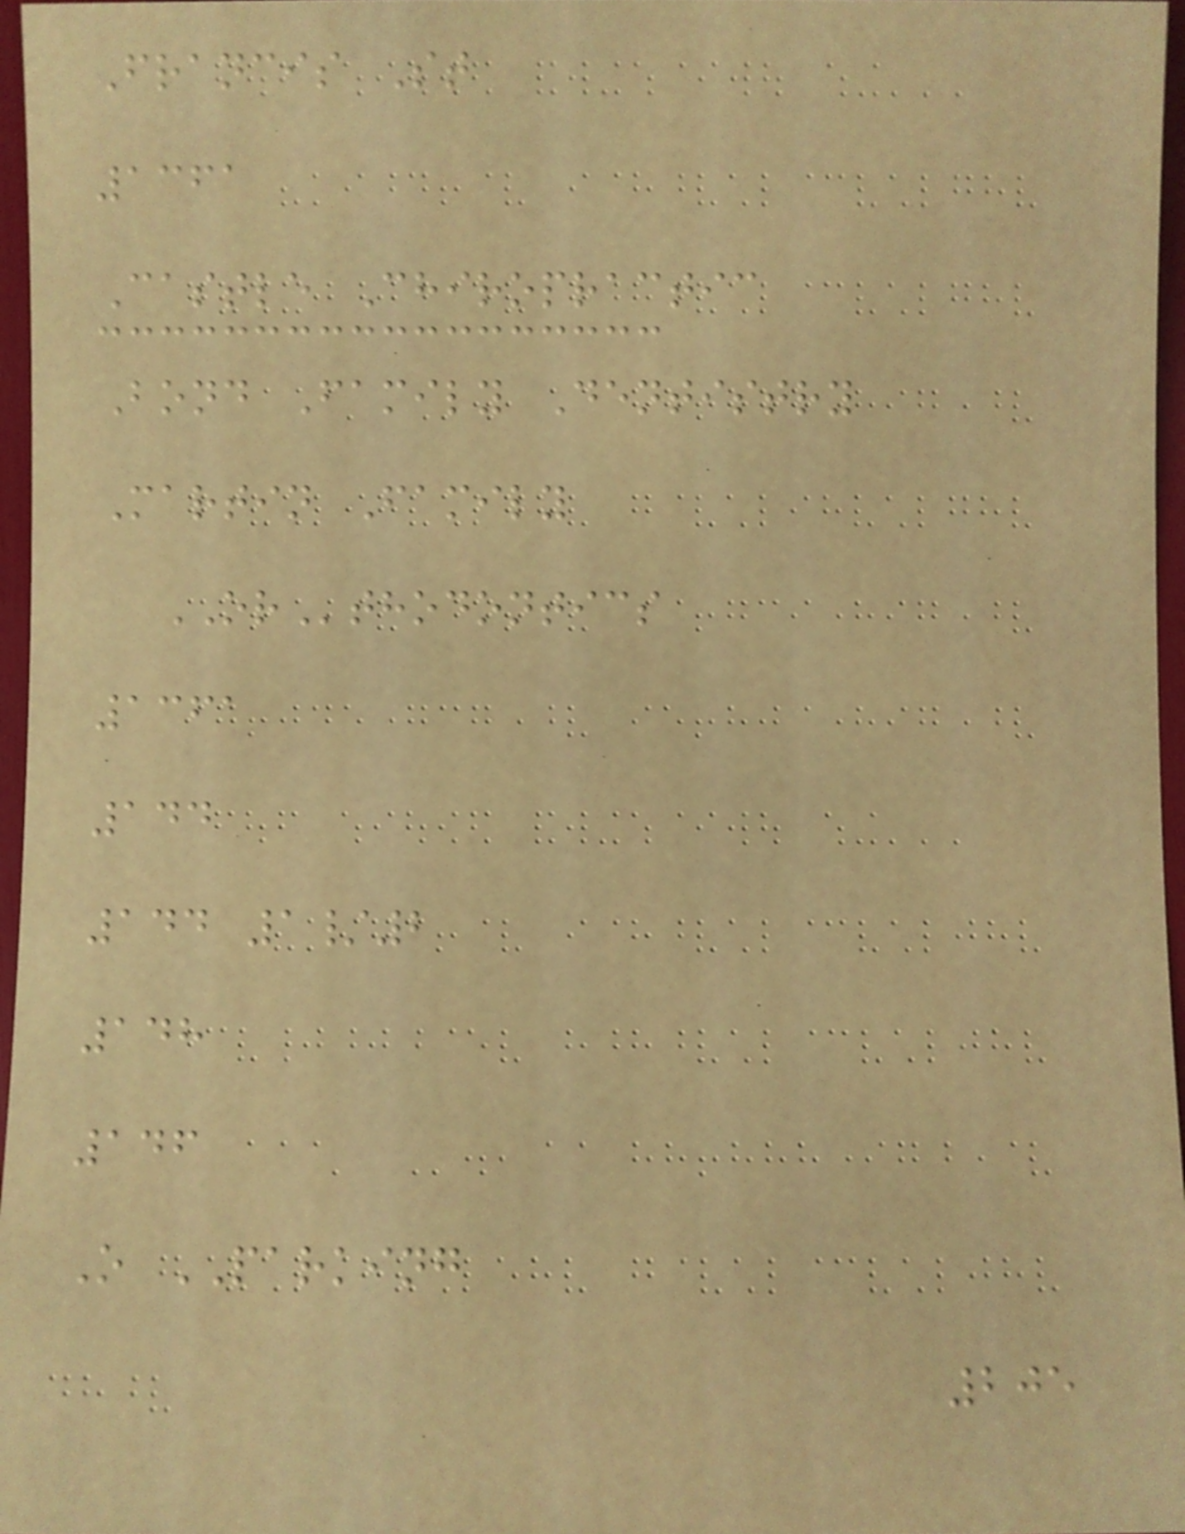Francis St
1361
Castle Chiropractic
Bond Family Dentistry
Martin Family
ORthodontics
1361
144
144 1/2
148
146
O PARKING
205
